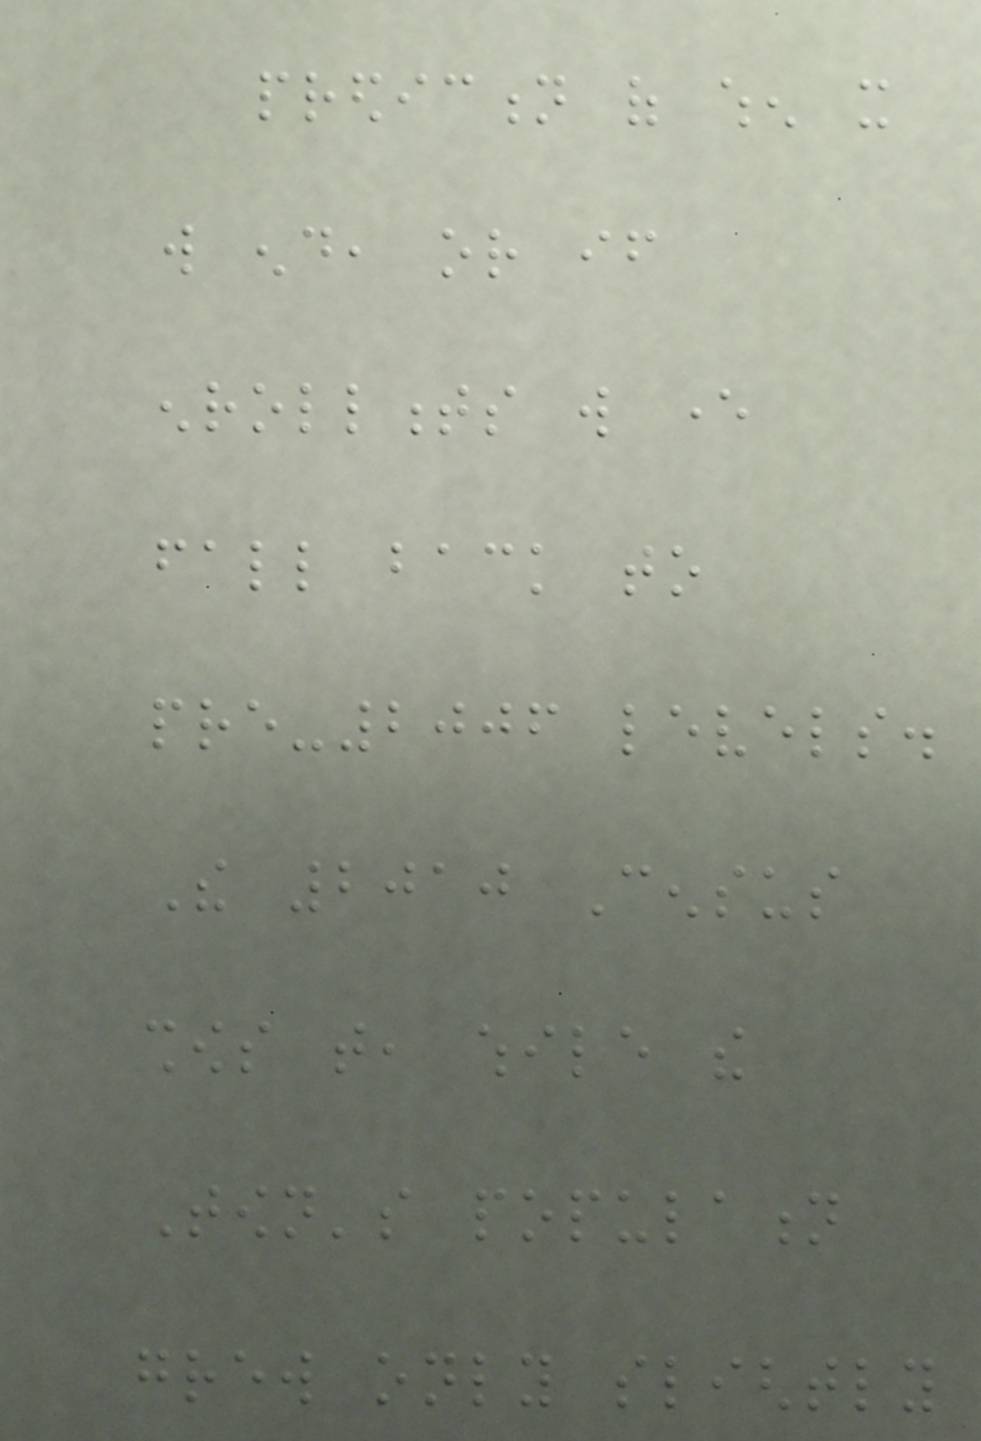prediction of when it
will end, or if
enrollments will ever
fall back to
pre-2006 levels.
The 2010 Census
shows that, while the
Town's population
grew only slightly
